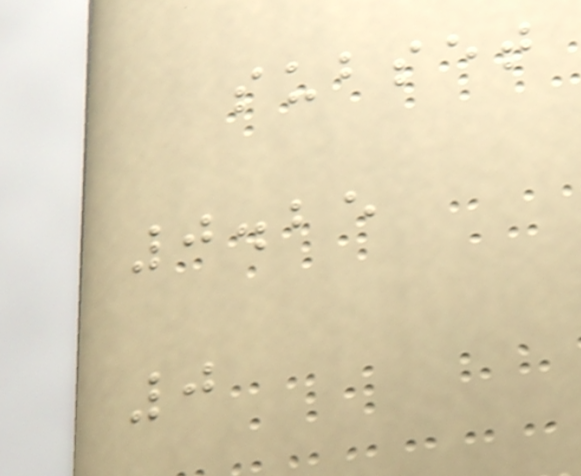subset
0.25
0
